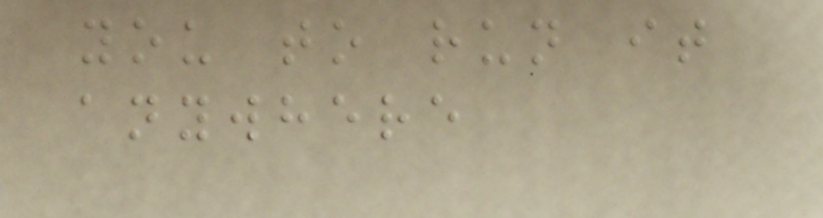you to run it
anywhere
